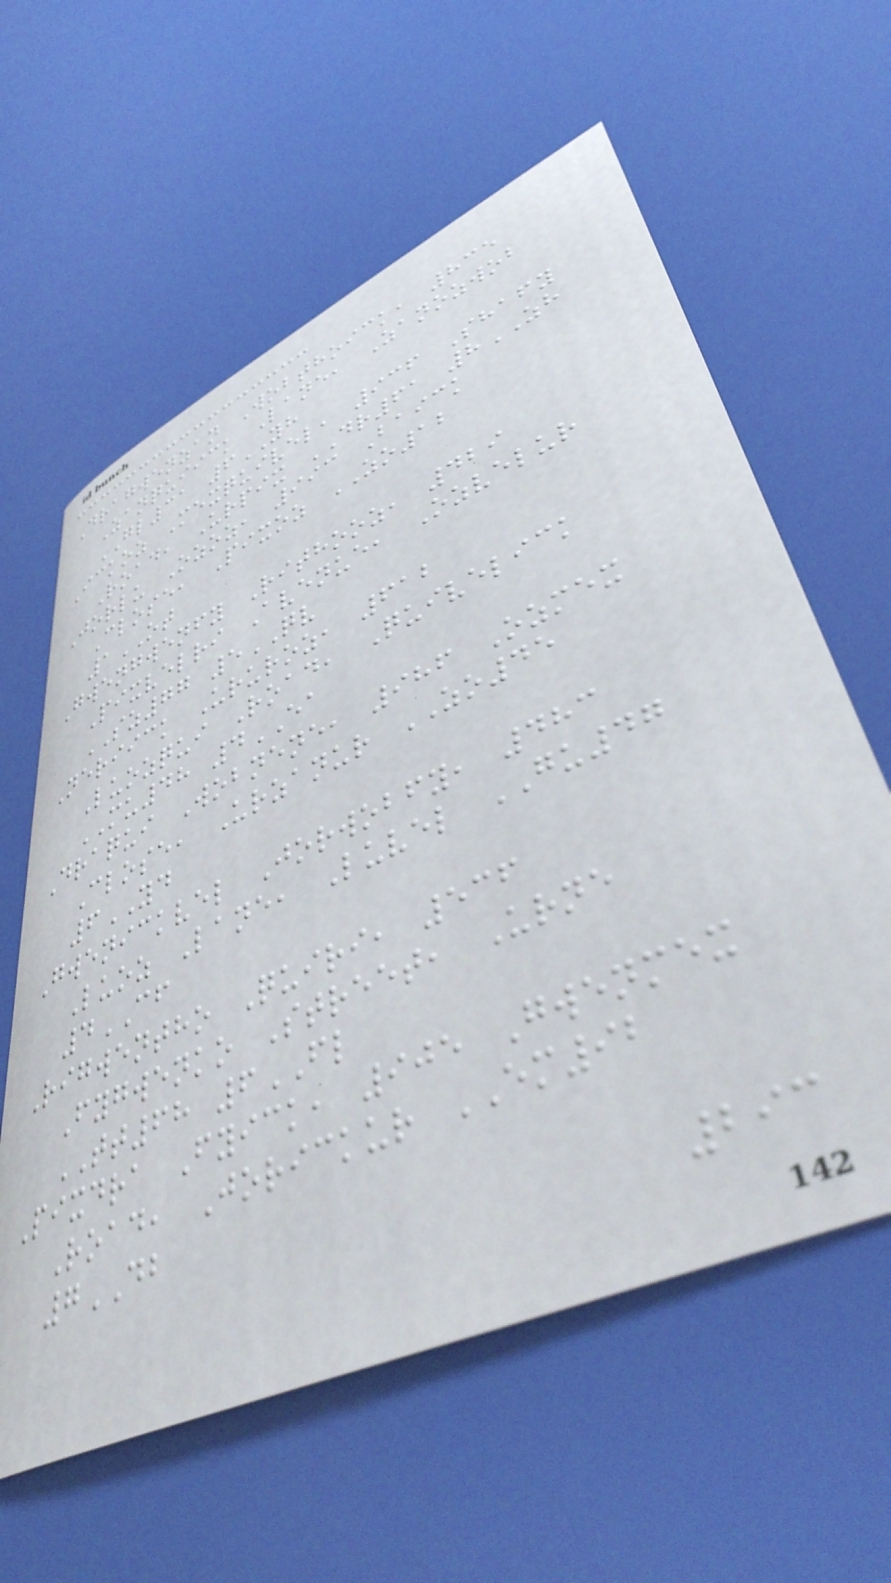Dragwenzan Wobthoick, 835
Zanquiick Lane, Zanozwob
GL31 6YH
Ickoz Mexquivel, 936 Shafy
Road, Urpix DR61 8ZH
Jorlu Ozoz, 993 Baick
Close, Pixoz ZO12
1OT
Gwengwenfy Rithooz, 429
Pixvelri Avenue, Ozvelur
SZ77 5QV
Neriick Ururoz, 612
Luozqui Road, Quivelick
MU48 4EA
Draqui Wobnene, 986 Ozmex
Close, Urzanur ZO45
6YD
Gwenickvel Jorwobfy, 483
Luoz Lane, Luvel GU47
4CF
Rigwentho Quiri, 536
Fygwenko Street, Urne
TT68 6FL
Pixdra Fyick, 905 Gwenmex
Road, Jorickur EM92
7DB
293
